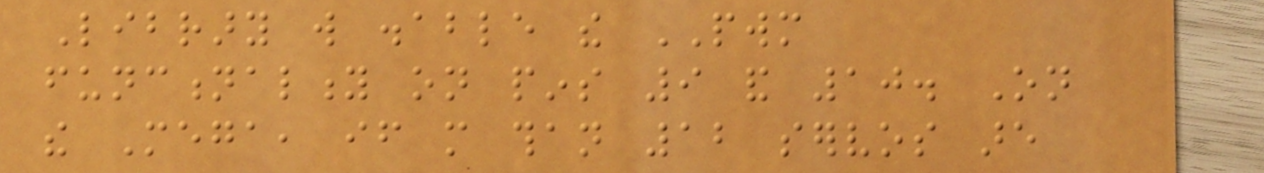Library will disable the PWM
functionality on pins 9 and 10. On
the Mega, if more than 12 servos are
